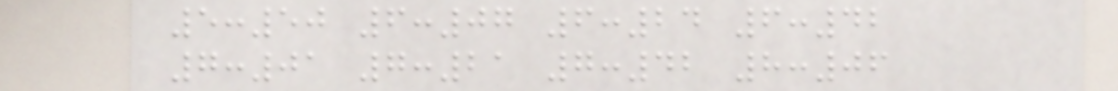5:50 6:07 6:24 6:42
7:01 7:21 7:42 8:06
